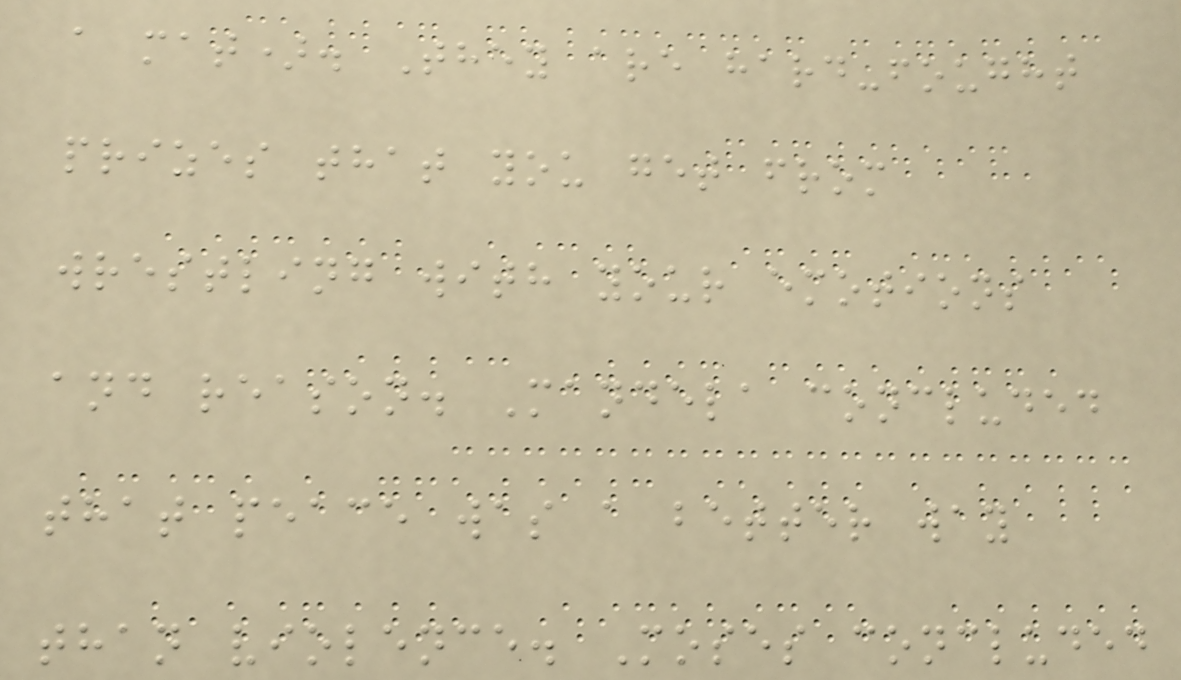a mat). They are hard-fought
prizes that you get from
wrestling with your emotions
and reason. Mandela concluded
that peace was a better way
than violence. Moses concluded
